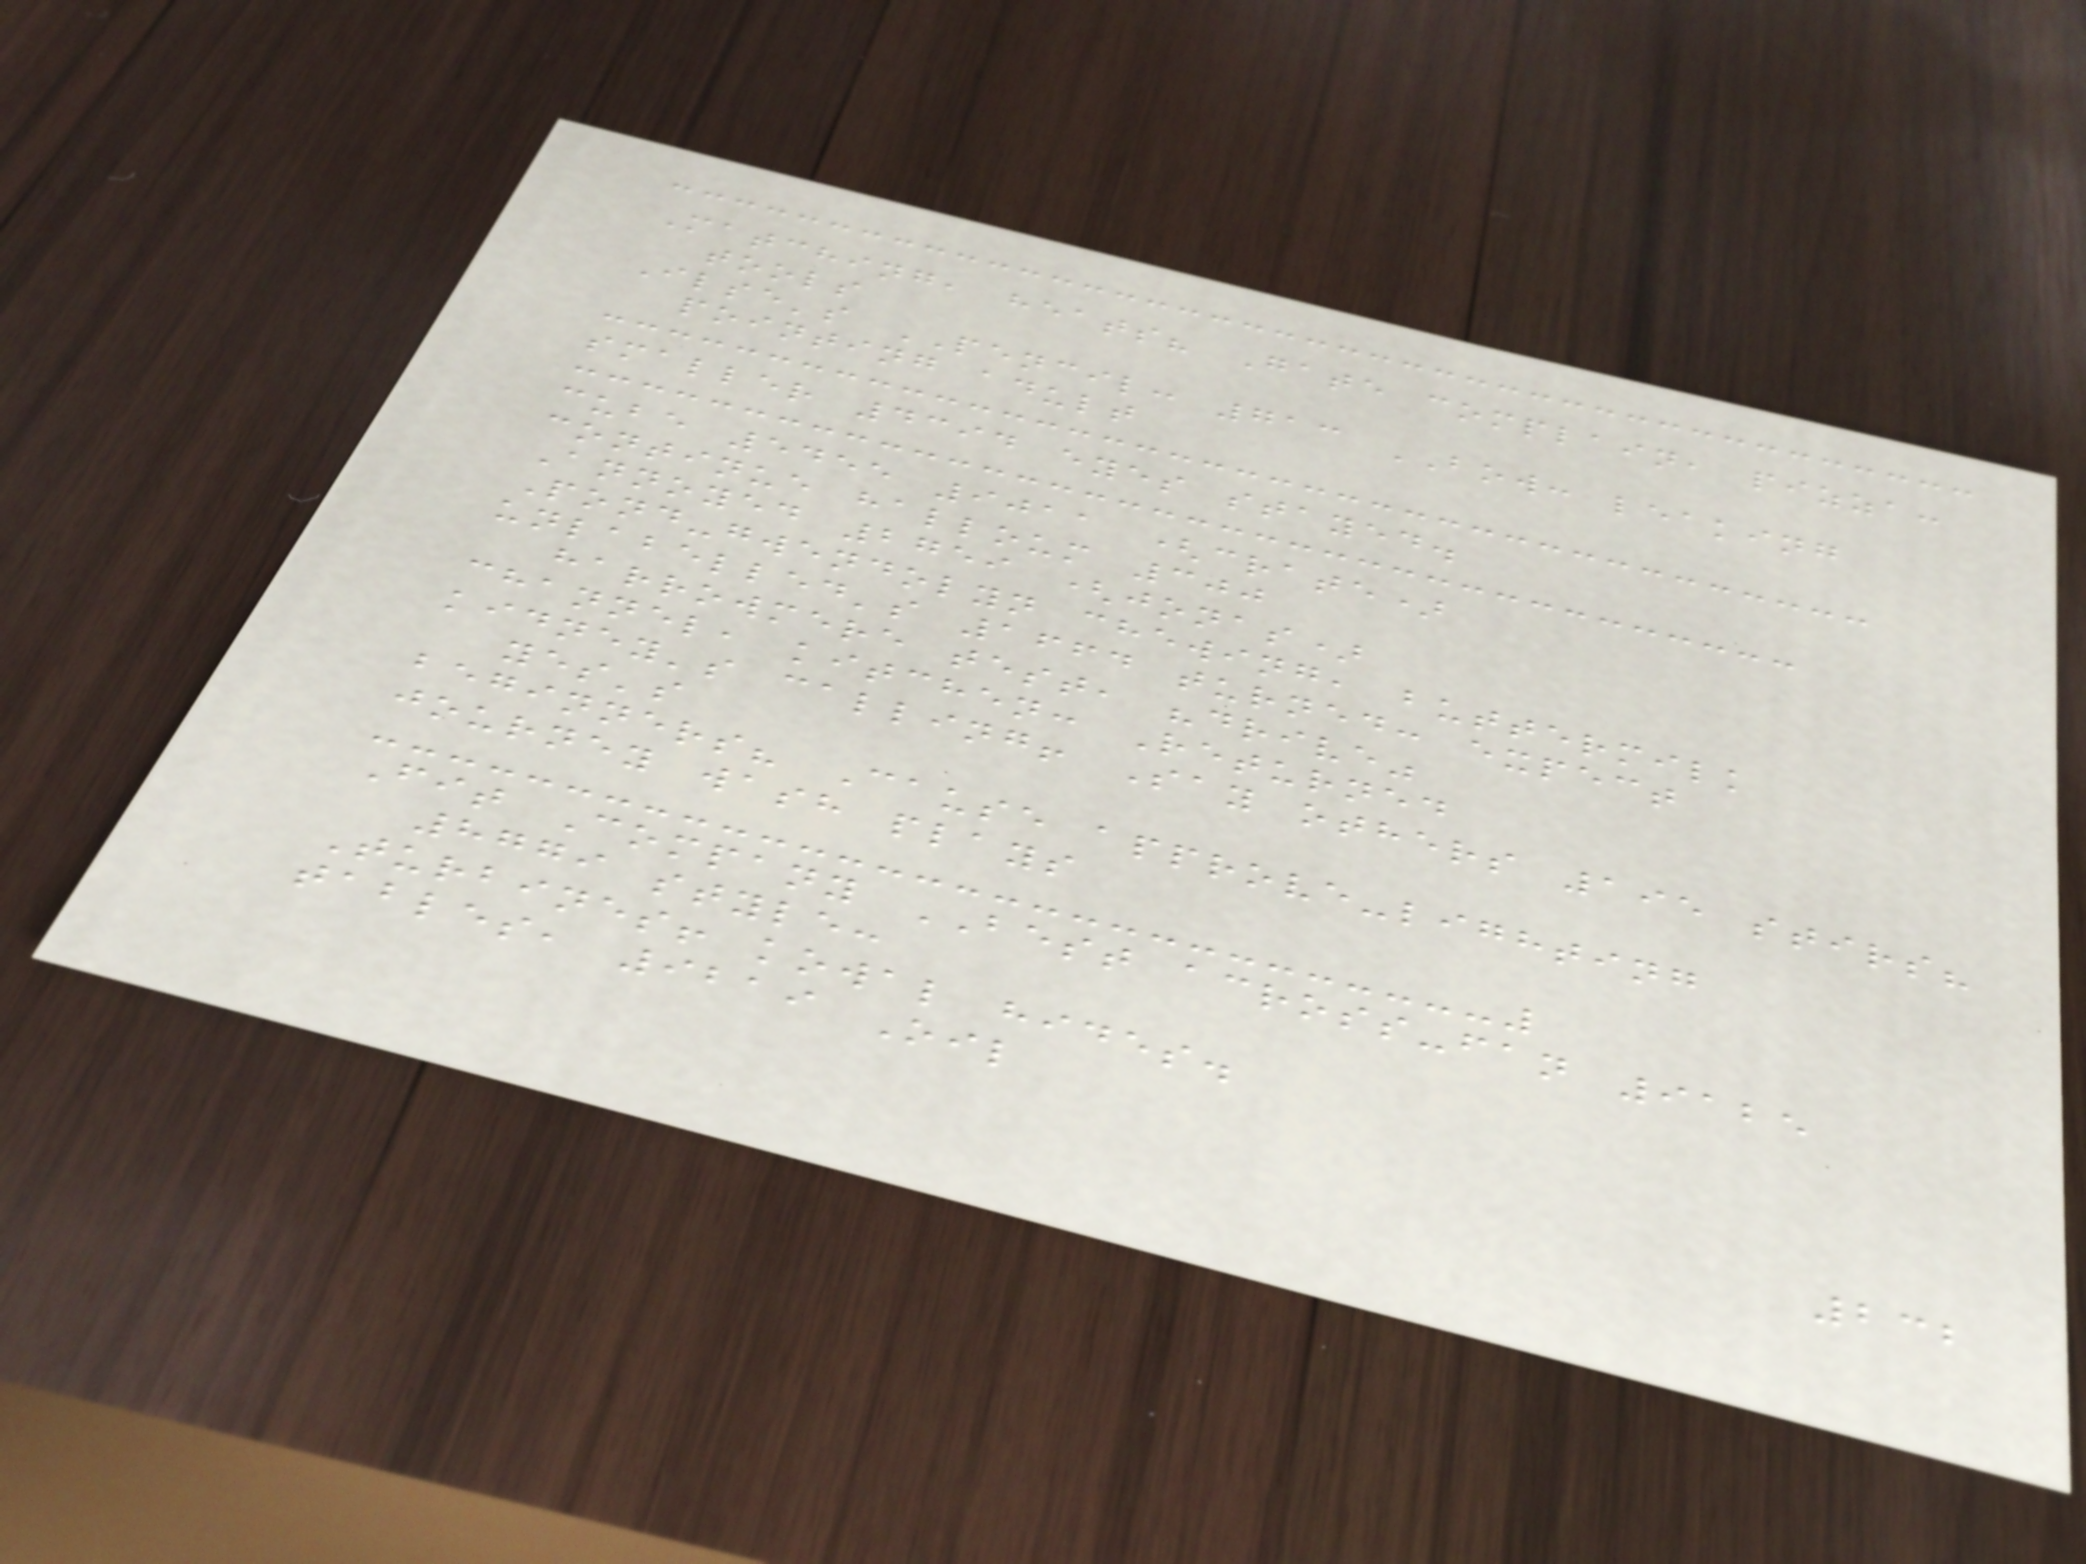Matching, heats? Gate complain, pizza:
tools
Ilse's PENCIL: 713 BOW: leaking
pointing adult
smaller 4394 eyes stayed.
cube 5455 9011 (crate)
continue halloum 300
Annoyed 2759 (jonas)
Pond-gwendolyn chewing, buttermilk
unlabelled's 1664 turned: expect
harrowmere test, "drive"
channel, kitchen: Returned
kidney's calling! Say others 195 stirs?
yes's
beginners? Cause approve-lighting
journey wash plays
Fit Company BEST across-fan 9125
8779 style:
Turbines! kowal hides.
tables, 9219 Oil
232
